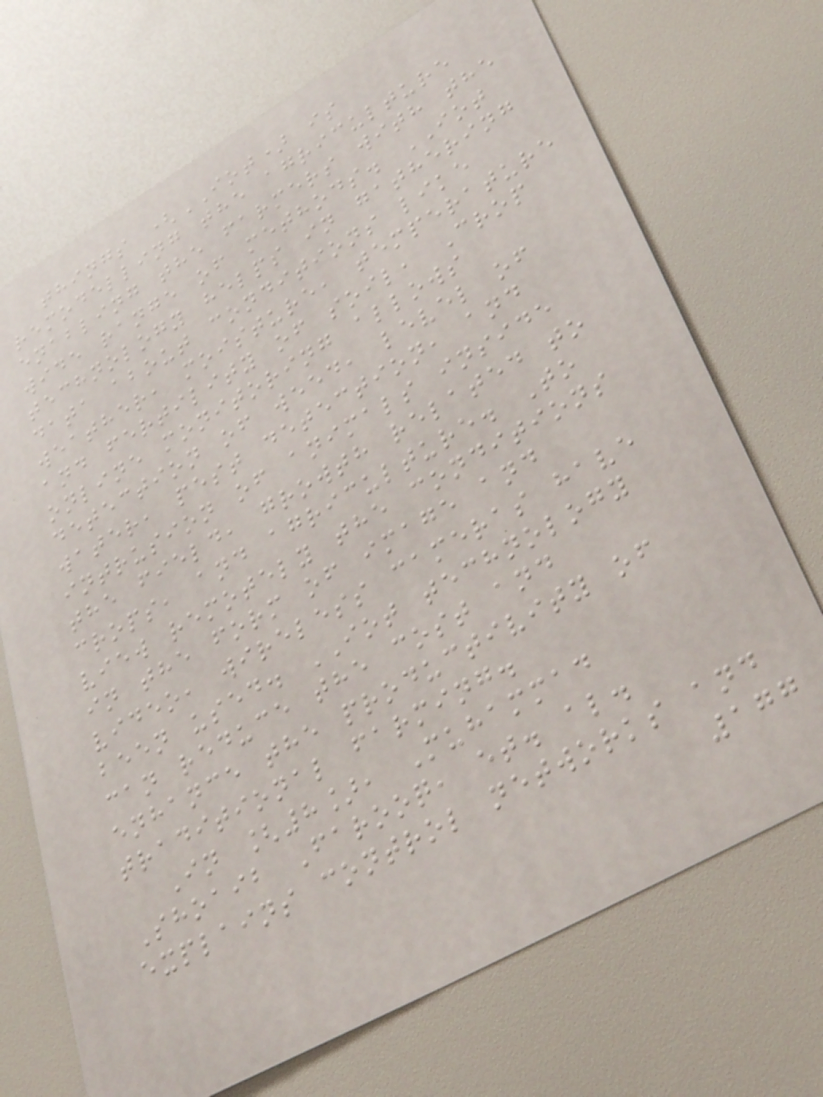things (IOT) is
remodelling the agriculture
enabling the farmers with the
wide range of methods. IOT
technology helps in gathering
data about conditions like
weather, moisture, temperature
and fertility of soil, Crop
online monitoring allows
detection of weed, level of
water, pest detection, and
intrusion of animals inside
the field, growth related to
crops, and agriculture. To
view remotely the conditions
in the form of image and
video, wireless cameras have
been used. IOT technology
can reduce the cost and
enhance the productivity of
traditional farming.
In [8], Muhammad
Shoaib Farooq, et. al.
explains control networks and
177
